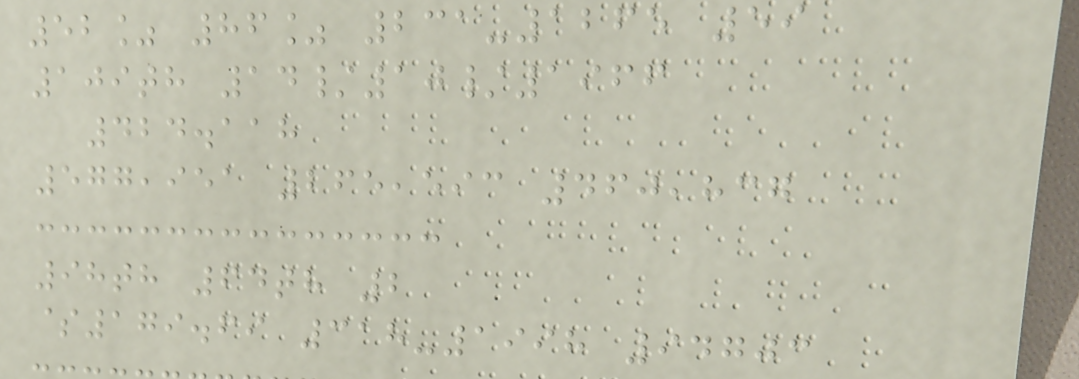52% 86% 231-1265 59
109th 14/10/1966
424.118
577,951 265,593 460,837
98th 64th 2
$179.69 318-1998 94703
